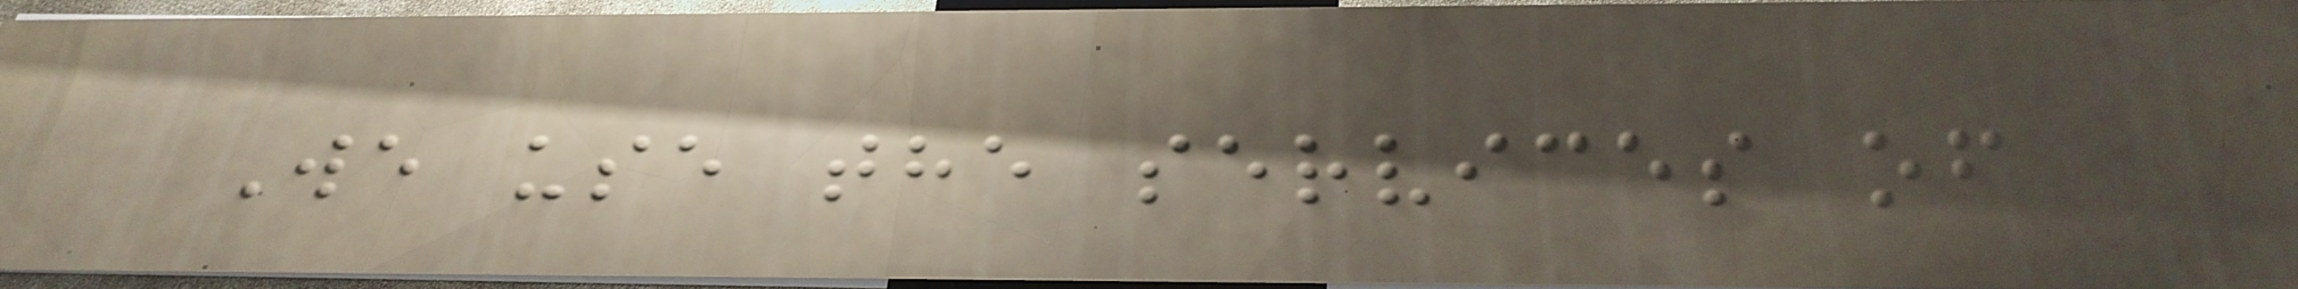We use the services of
